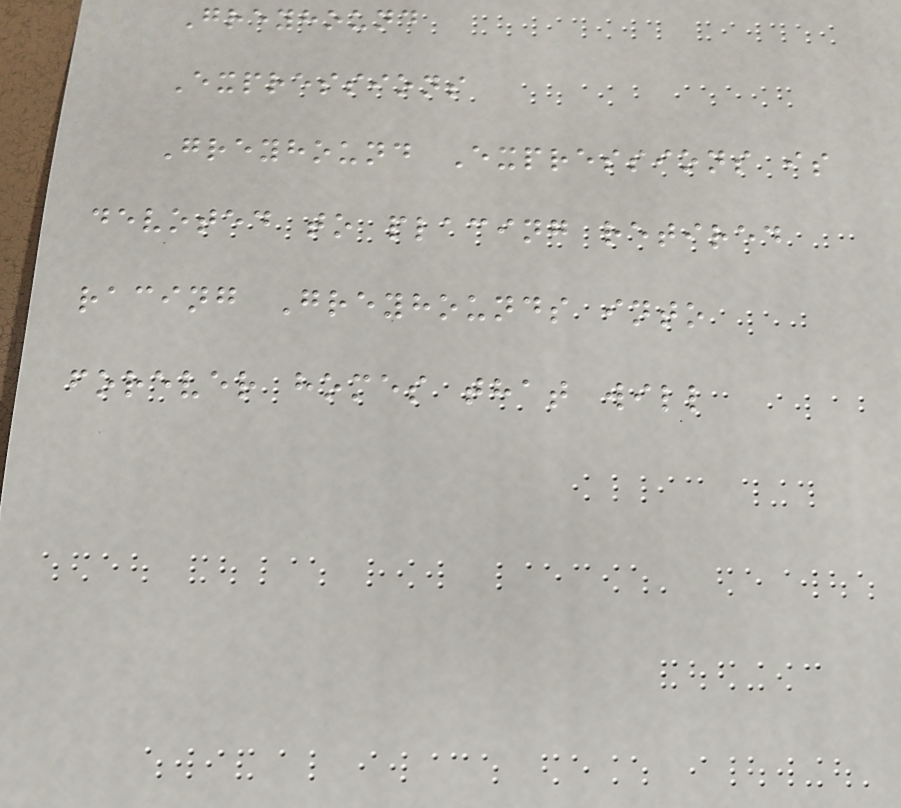Greyhound
Expressions
Greyhound Expressions is
devoted to placing retired
racing Greyhounds into
forever homes that will
